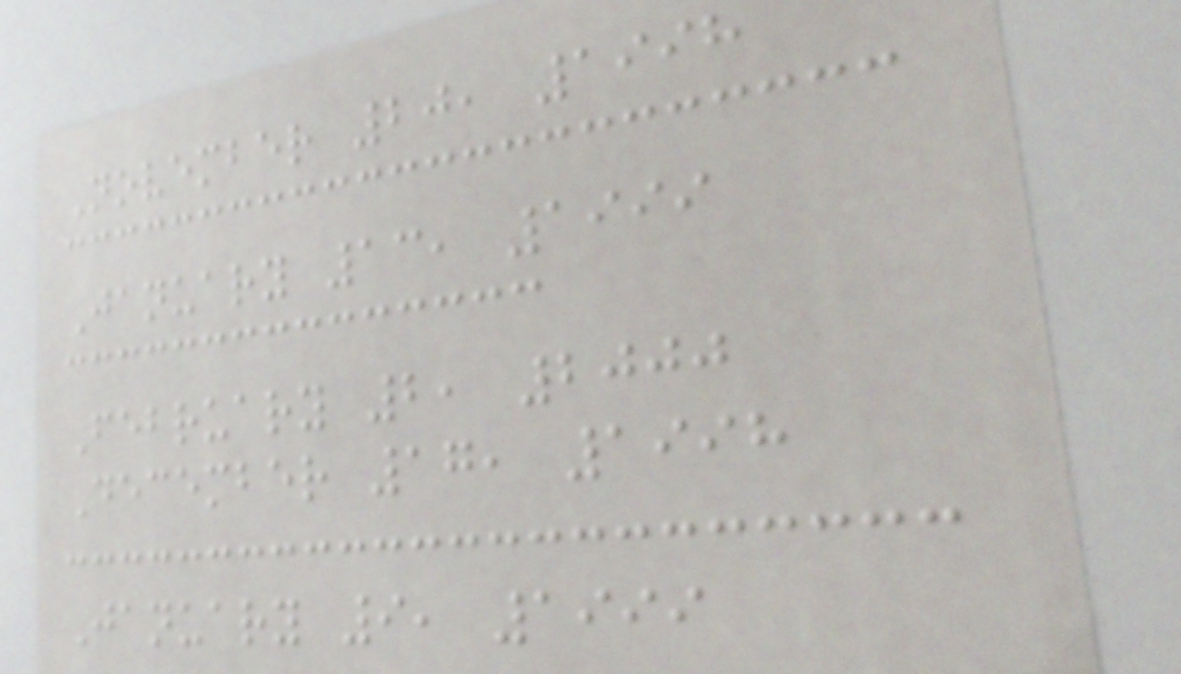November 20, 1998
January 13, 1999
February 2, 2000
December 17, 1998
January 9, 1999
